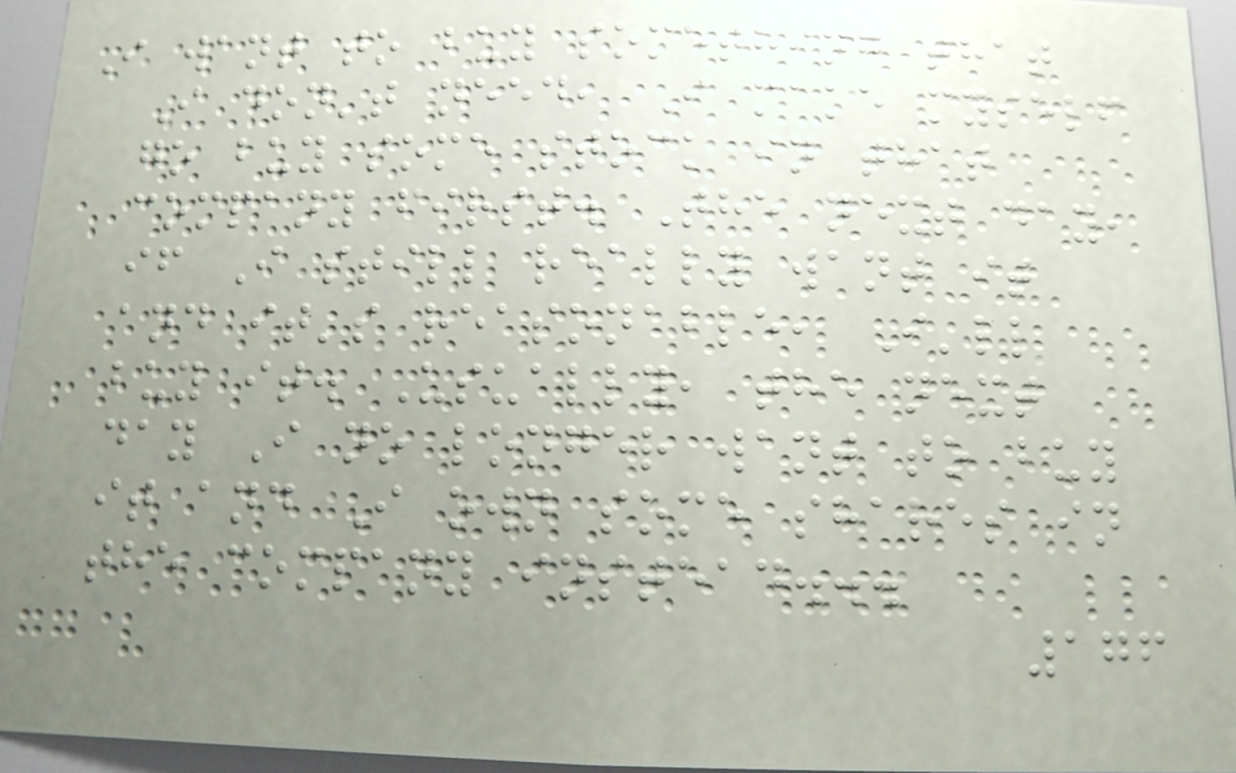I want to buy something that
I don't need, I make myself
go buy some stock in that
company first. The next day,
if I still really want it
and it's reasonable, I'll
buy it. Usually, the next
day I no longer want to buy
it and I own some shares in
the company instead...
176
